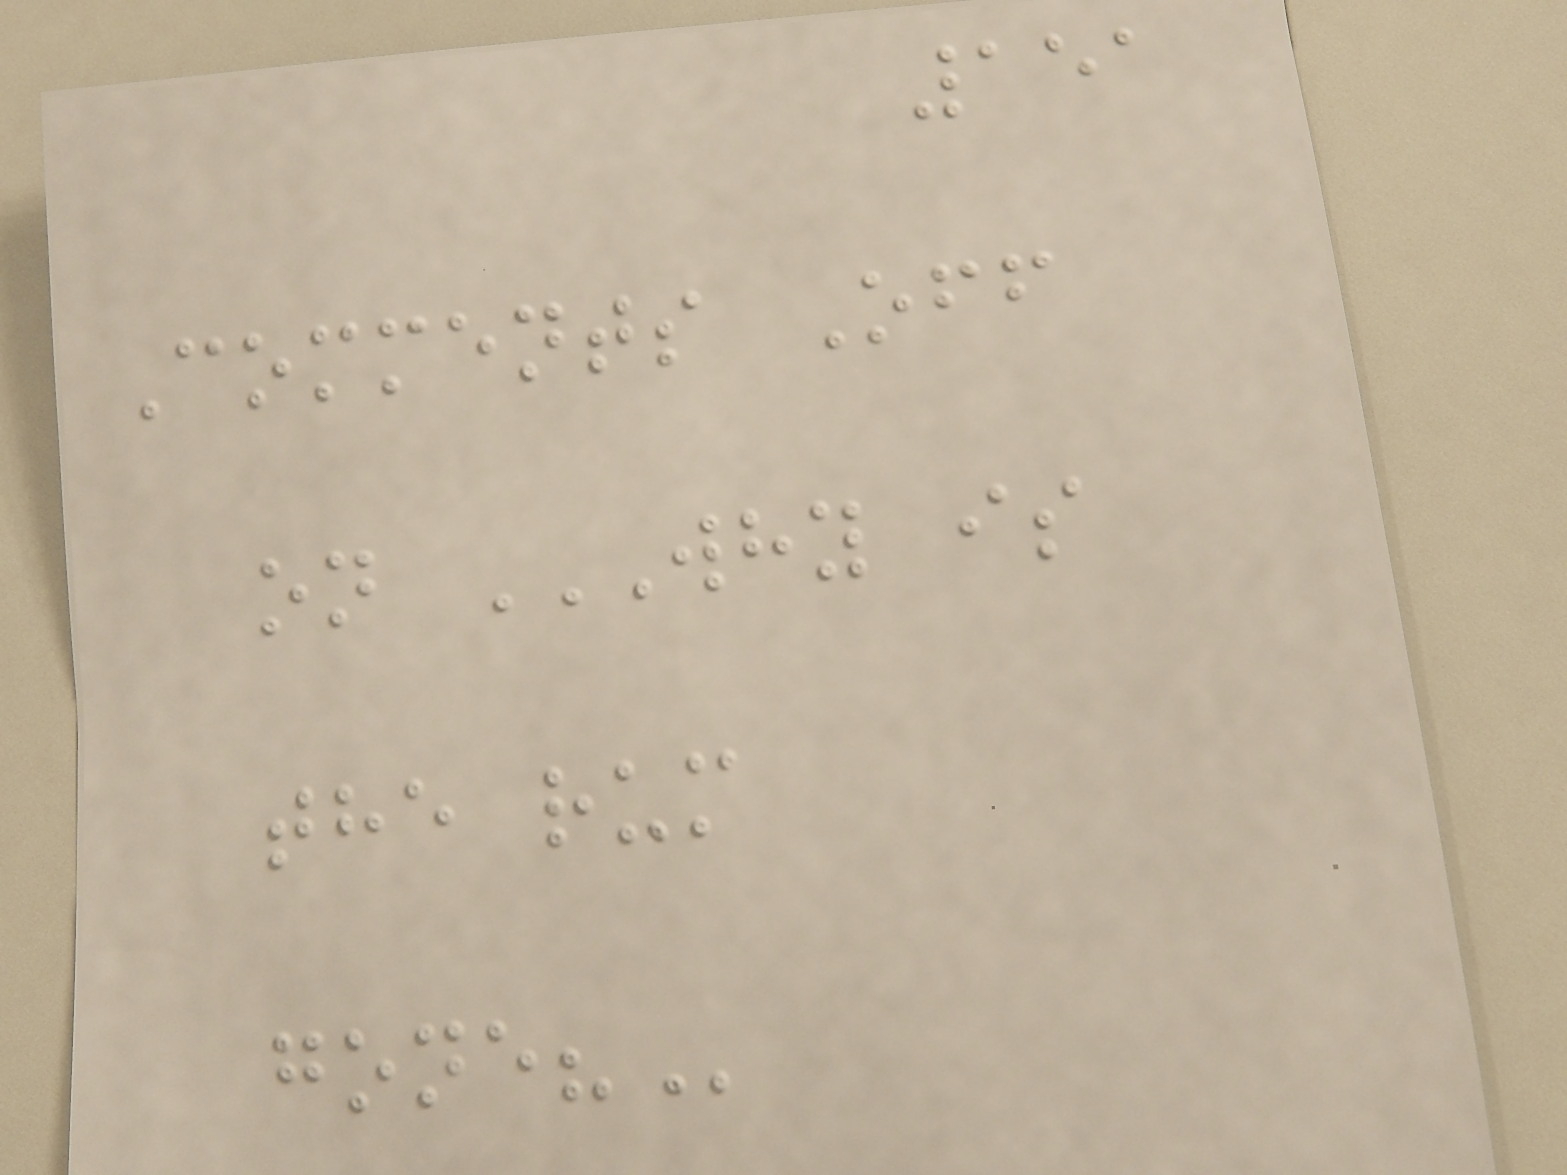151
Comments Off
on WHY IS
THE RUM
GONE?
